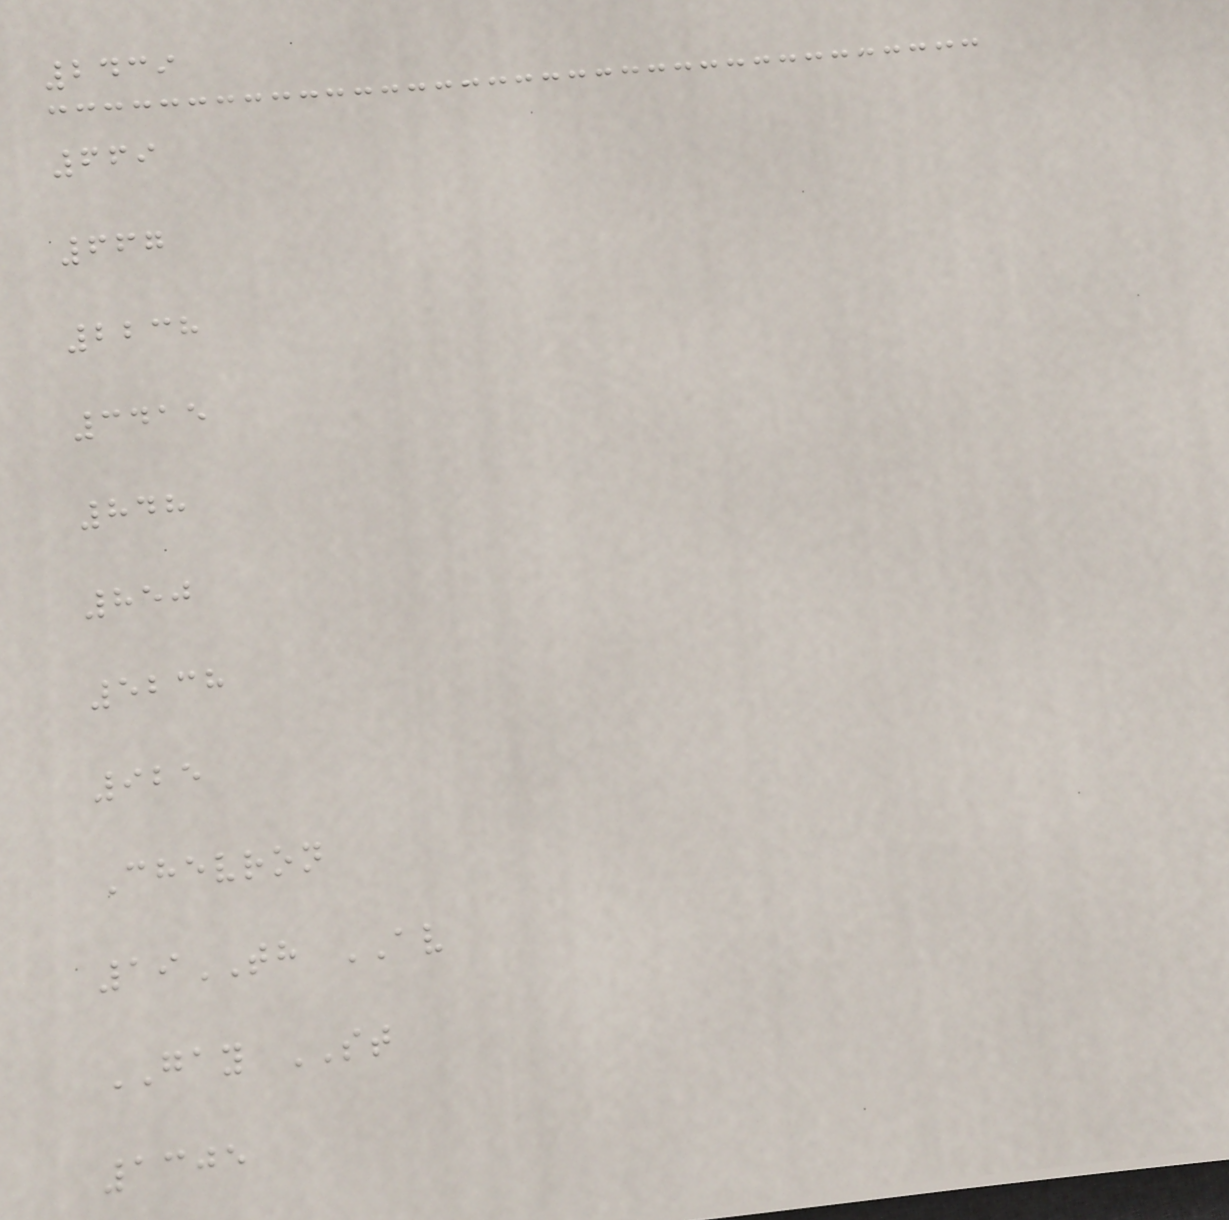2439
669
667
2238
3415
848
850
5238
925
Chevron
19TH AV
GAY ST
1305
